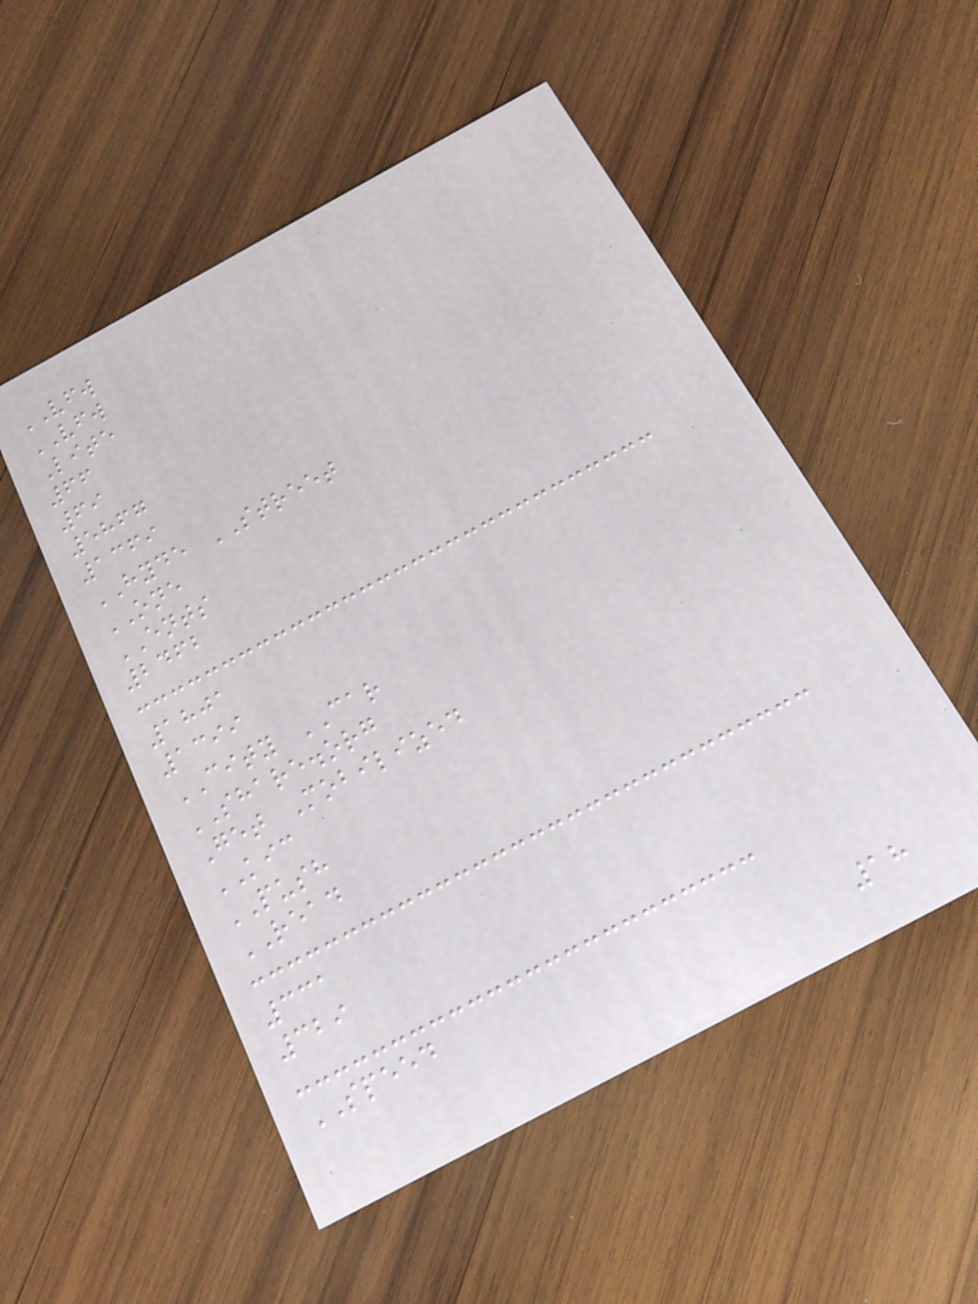VFW
VFW
Lite
66
69
5867
1369
HYDE STREET
ONE
ENTS
2462
1801
1399
CITY CAR
SHARE.org
Get Mobilized
KIC
PUSH
READ
331
329
SPEED
18
